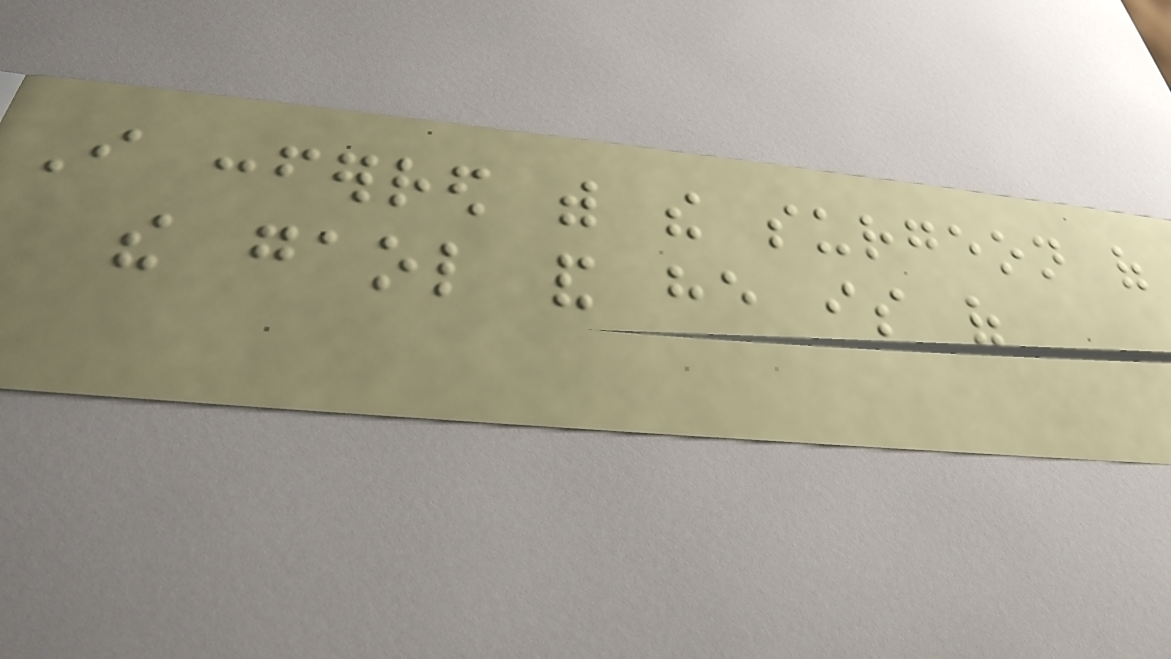I conferred with the surgeon of
the gaol and he is of
